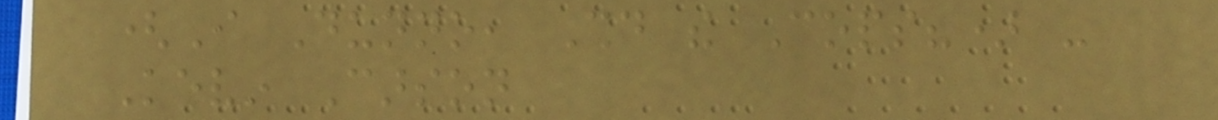(I Dunno, Should the Cops?) -
Kevin Carson
